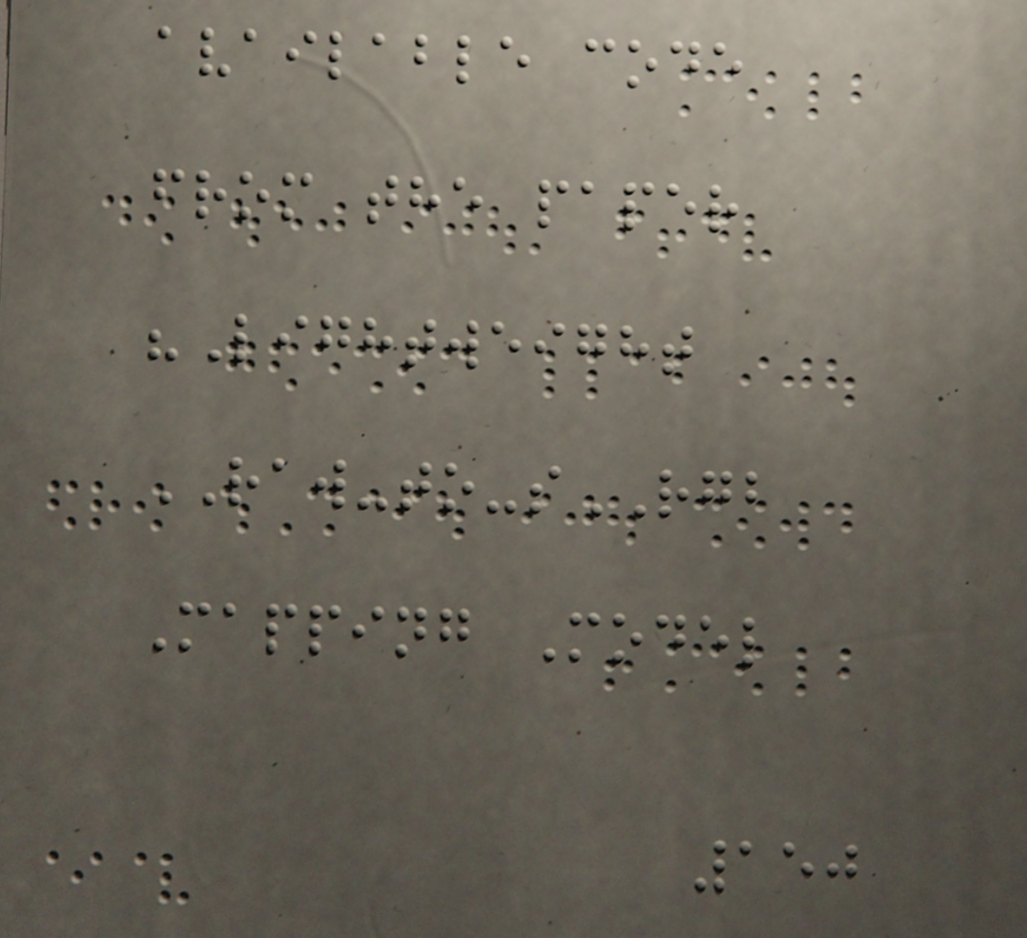available code
from the paper
"Lightweight
RAW-to-sRGB
Mapping Model
150
